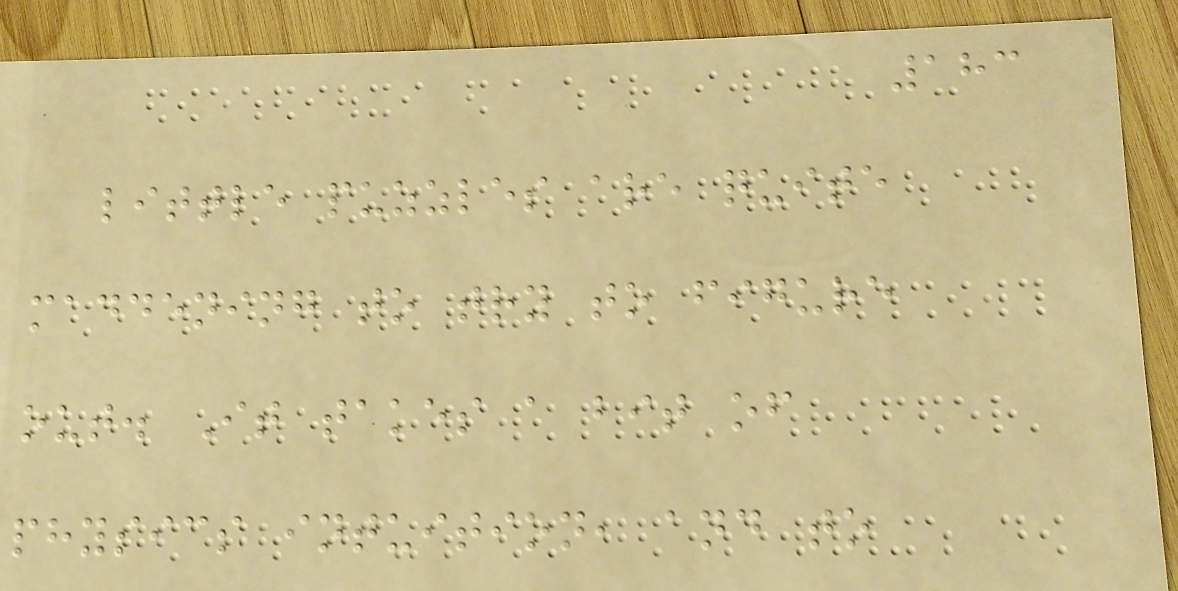183
little puzzles are quite
maddening to try to figure
out. It takes a bit of
physics intuition, and to
